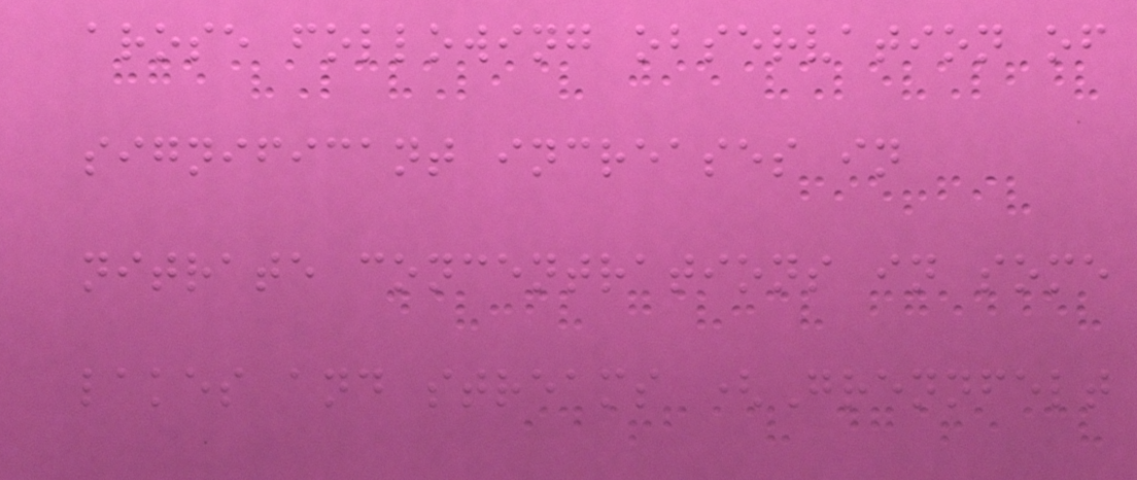arose following observation of
significant increases in
nitrate concentrations in some
lakes and streams (Grennfelt
